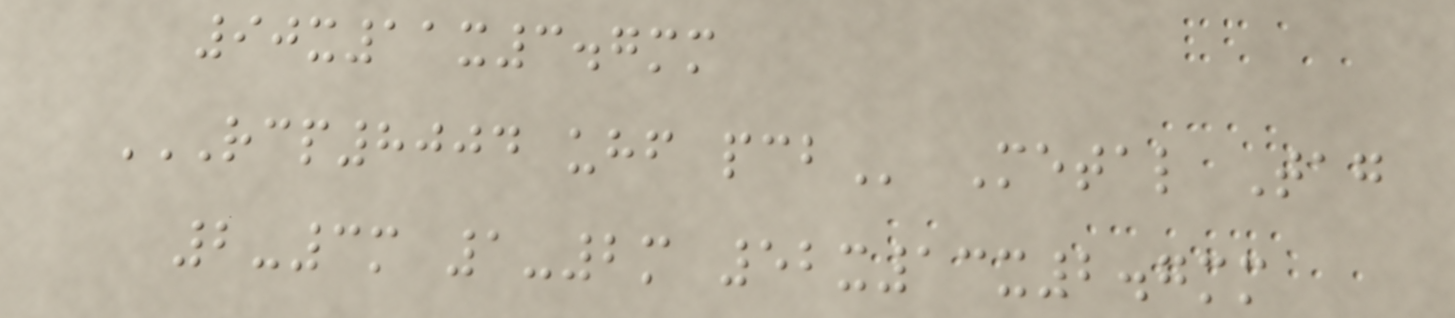90x11x3.7mm
RCP8004 UHF PCB Metal Tag
2-3m 1-2m 52x13x2.7mm
